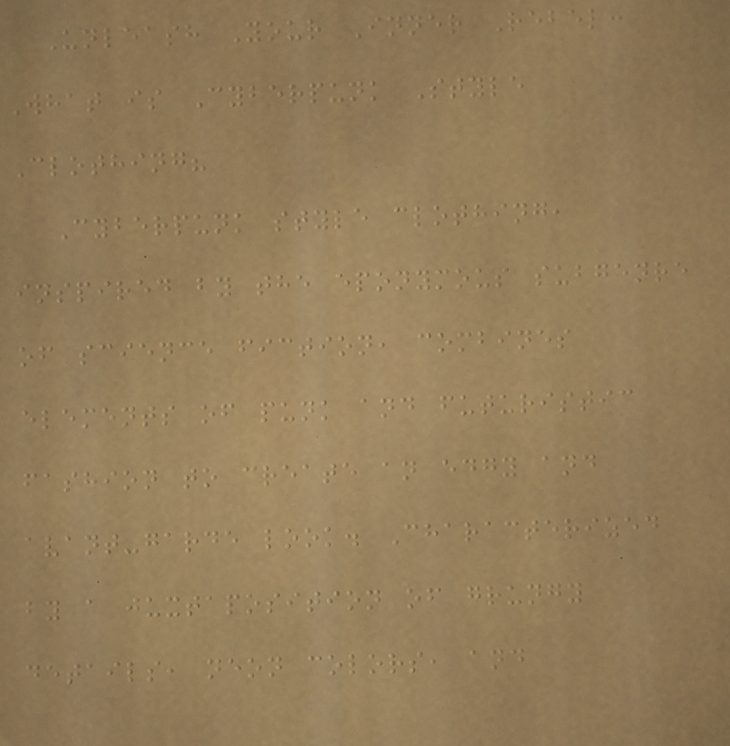Unleash Your Inner Rebel:
What is Cyberpunk Style
Clothing?
Cyberpunk style clothing,
inspired by the eponymous subgenre
of science fiction, combines
elements of punk and futuristic
fashion to create an edgy and
avant-garde look. Characterized
by a juxtaposition of grungy
details, neon colors, and
